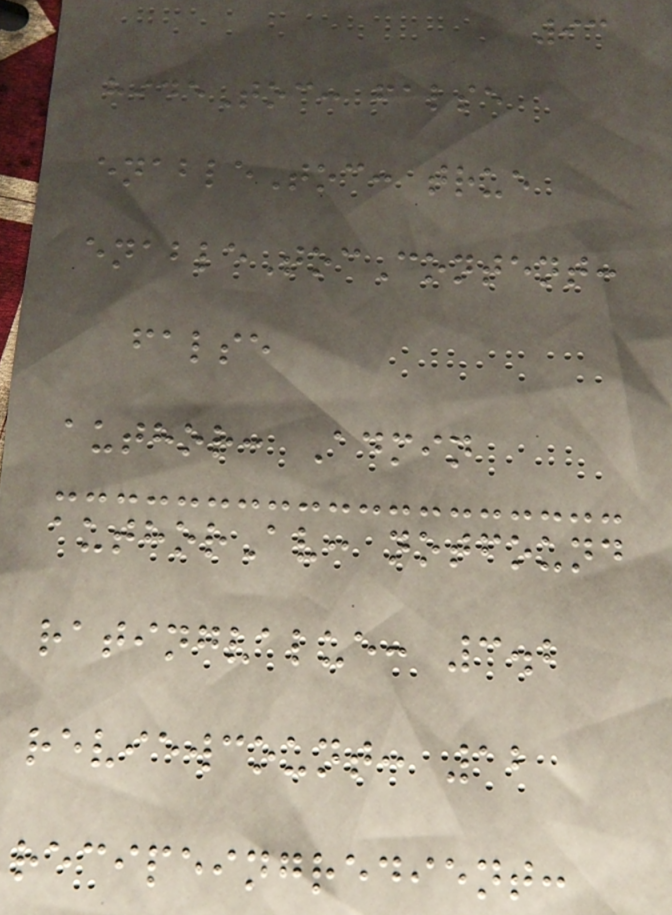93
hideToc: false
enableToc: true
enableTocContent:
false
author: Admin
authorAv: notfound
ratingvalue: 3.2
reviewcount: 12
recipeingredient:
